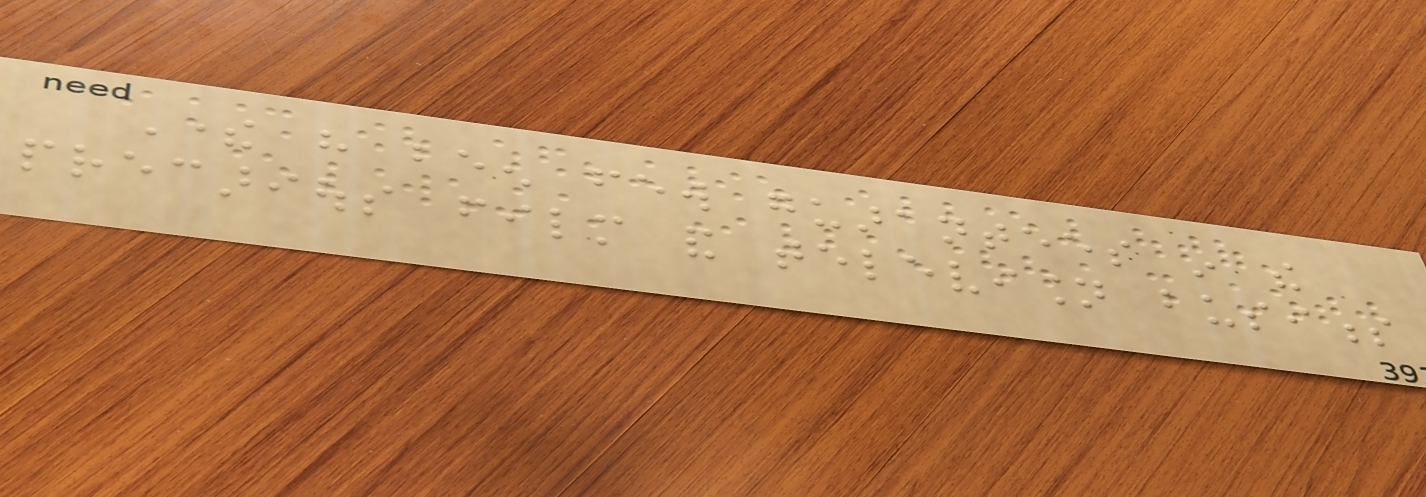There have been few guarantees in the
precarious film and television business
